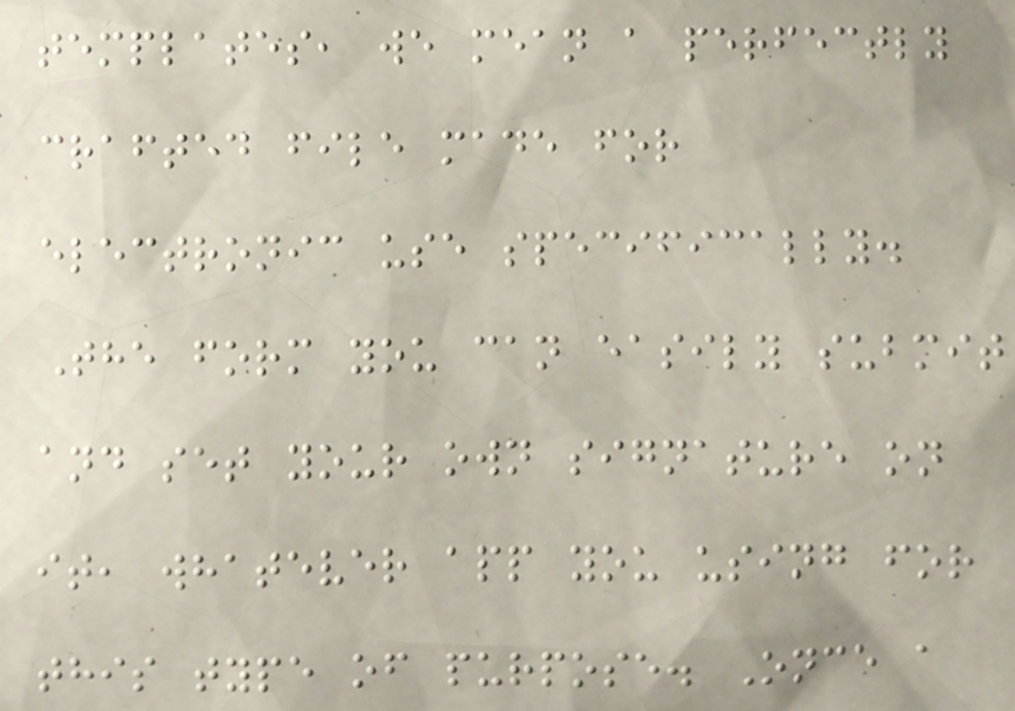templates, we mean a perfectly
crafted file made for
electronic use specifically.
The form you can easily submit
and set your own signature on
it, whatever app you using for
this type of purpose. Once a
